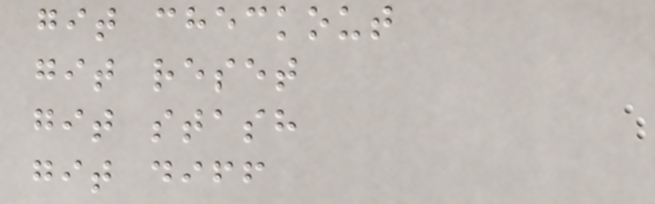git checkout
git reset
git stash
git diff
